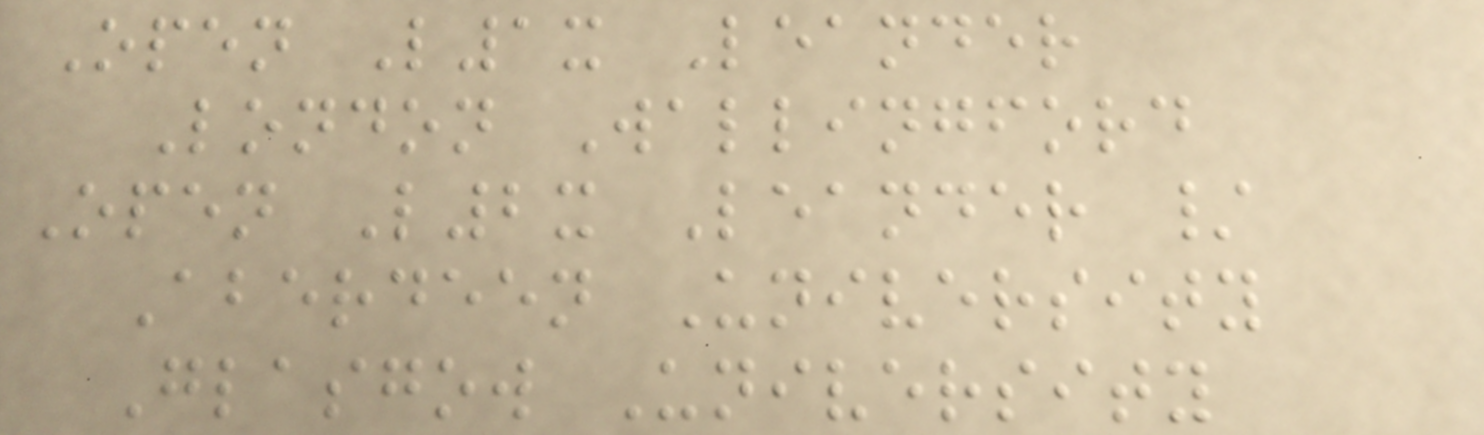Open L1x Leander
London Wallingford
Open L2x Leander /
Aberdeen University
Glasgow University
